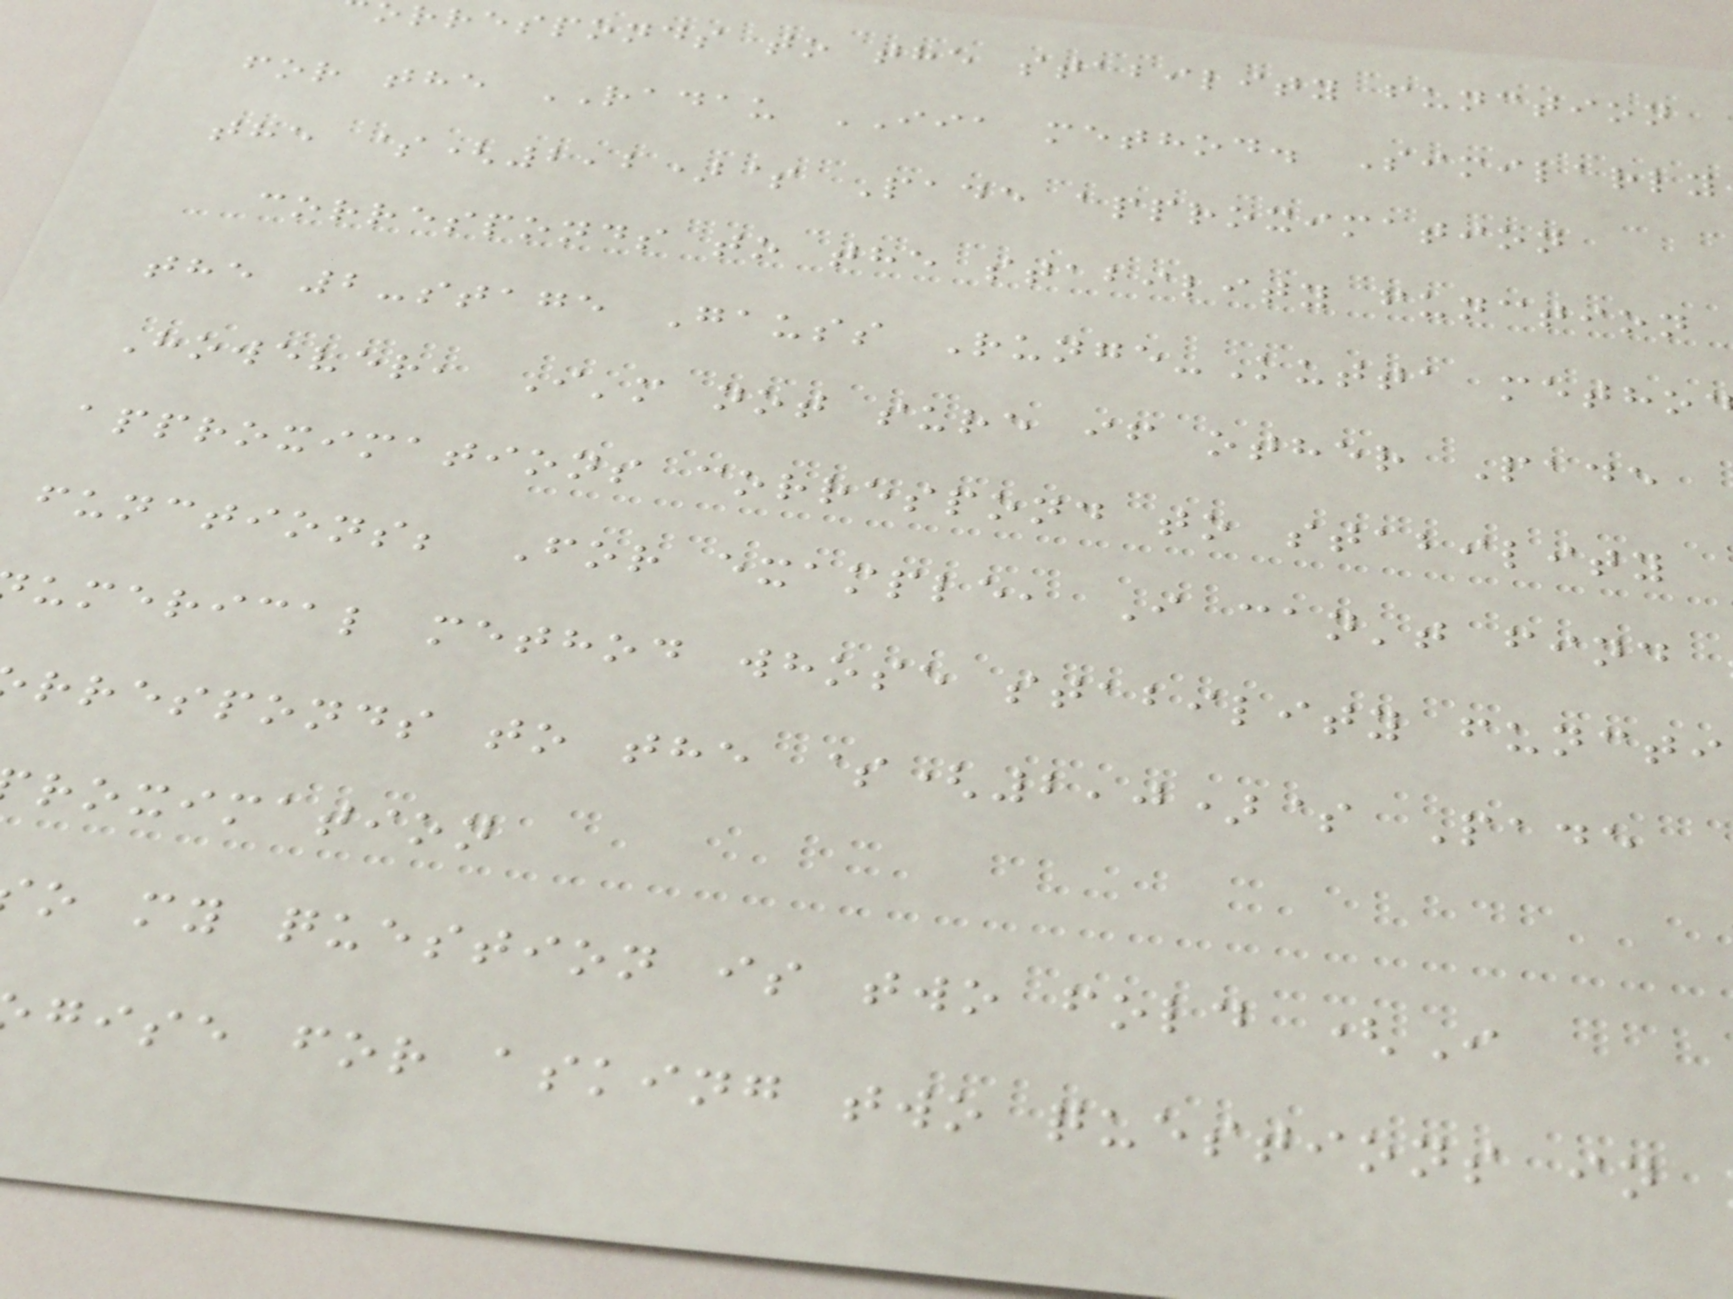rresponds to the stability function
for the RADAU IIA method. Similarly
the $(2,2)$ Pade approximation
corresponds to the stability function
the 2-stage Gauss Runge-Kutta metho
However, I'm not sure if other Pade
approximations correspond to stability
functions; For example, I can't find
umerical method whose stability functi
rresponds to the $(2,0)$ Pade
roximation
o my question is two fold (I
gise for asking two questions in
